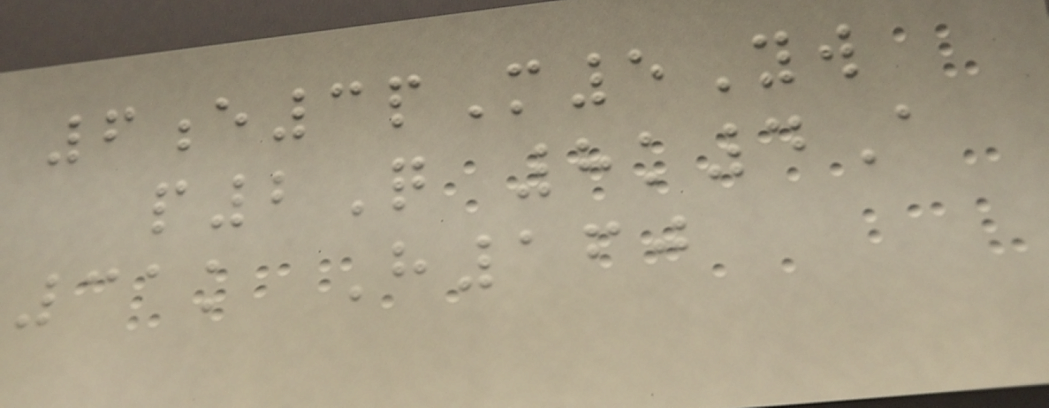6e3pM5Yw
p2Q 8k4A
31k H160
